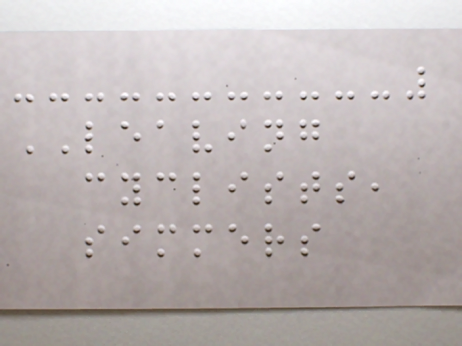LEAVING
cyclists,
simmers
